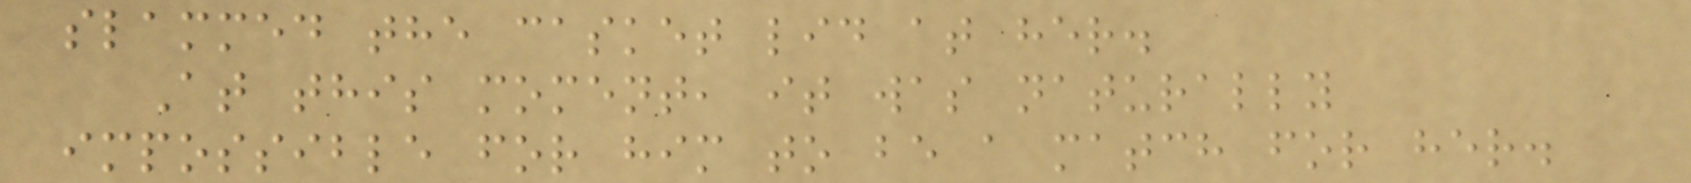slammed the casket lid at her.
At this moment, it was naturally
impossible for him to be a match for her.
